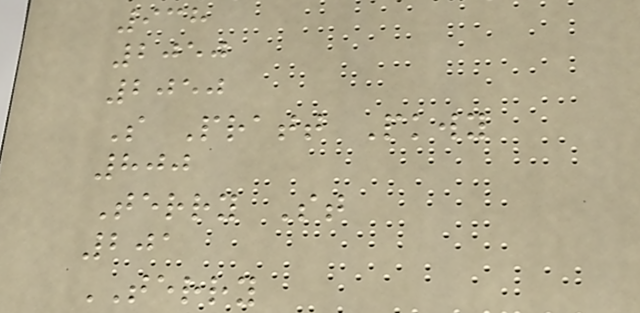938
2050
2050
S Pratt Pkwy
800
Terry St
201
TERRY
